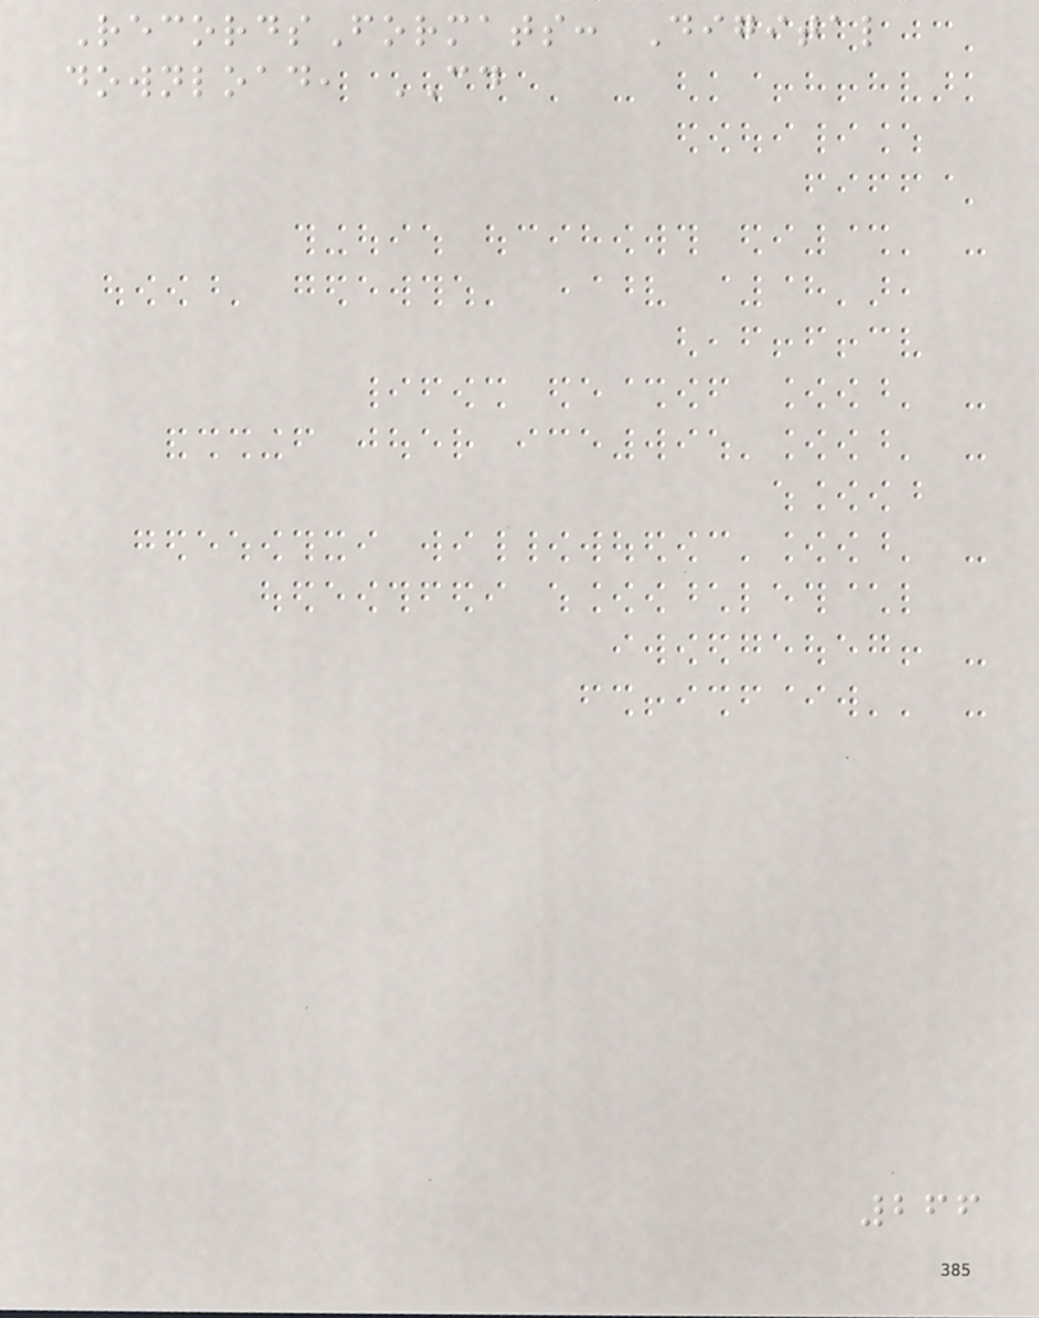RecordsFormats: Digital
download, CD
266
